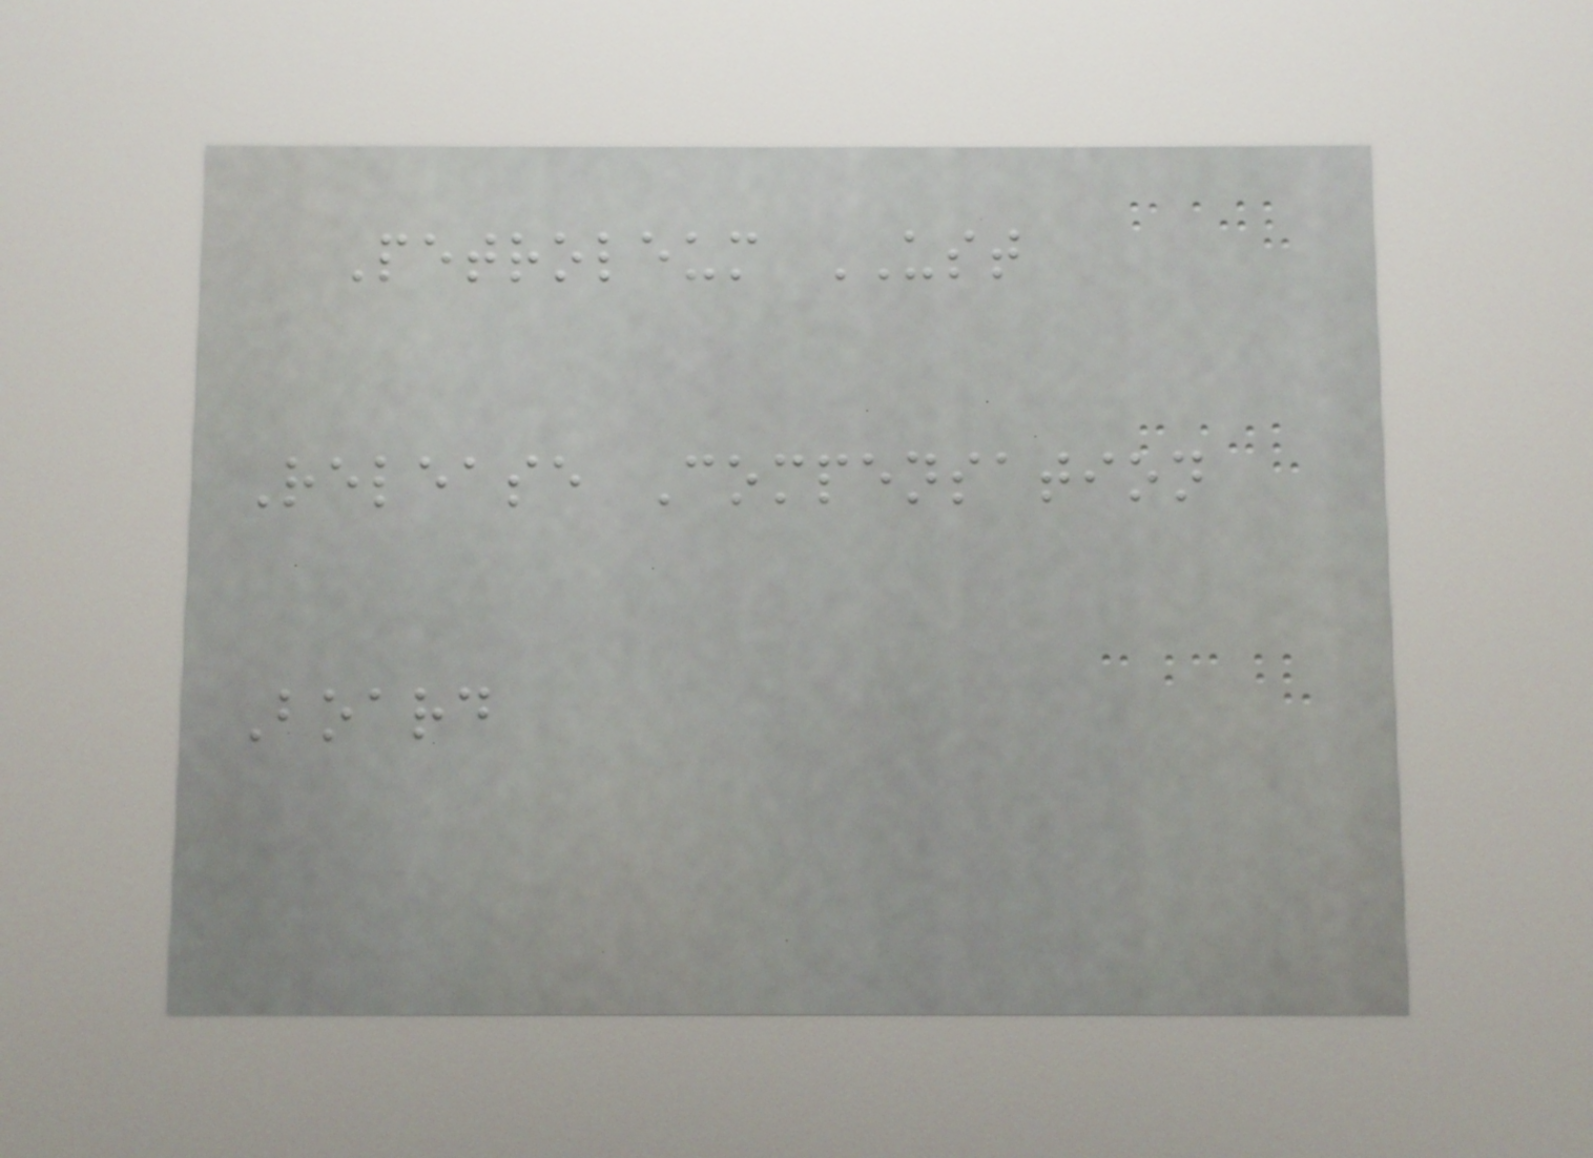Petroleum UST
Release Compensation
Board
